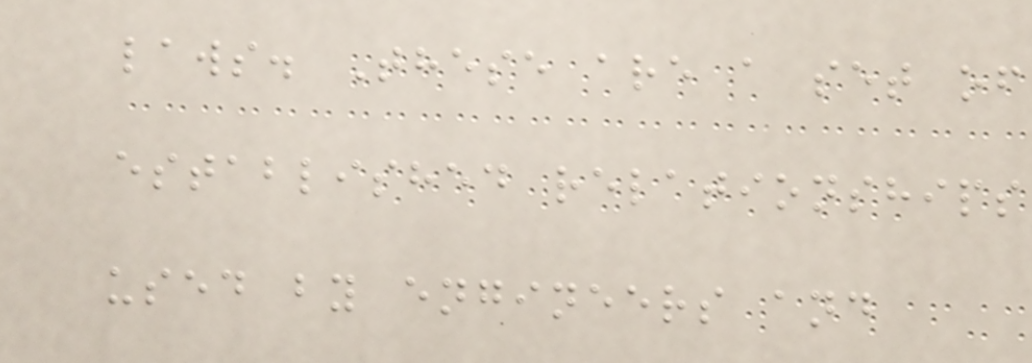laws. These are a set of
established relationships
used by engineers and
